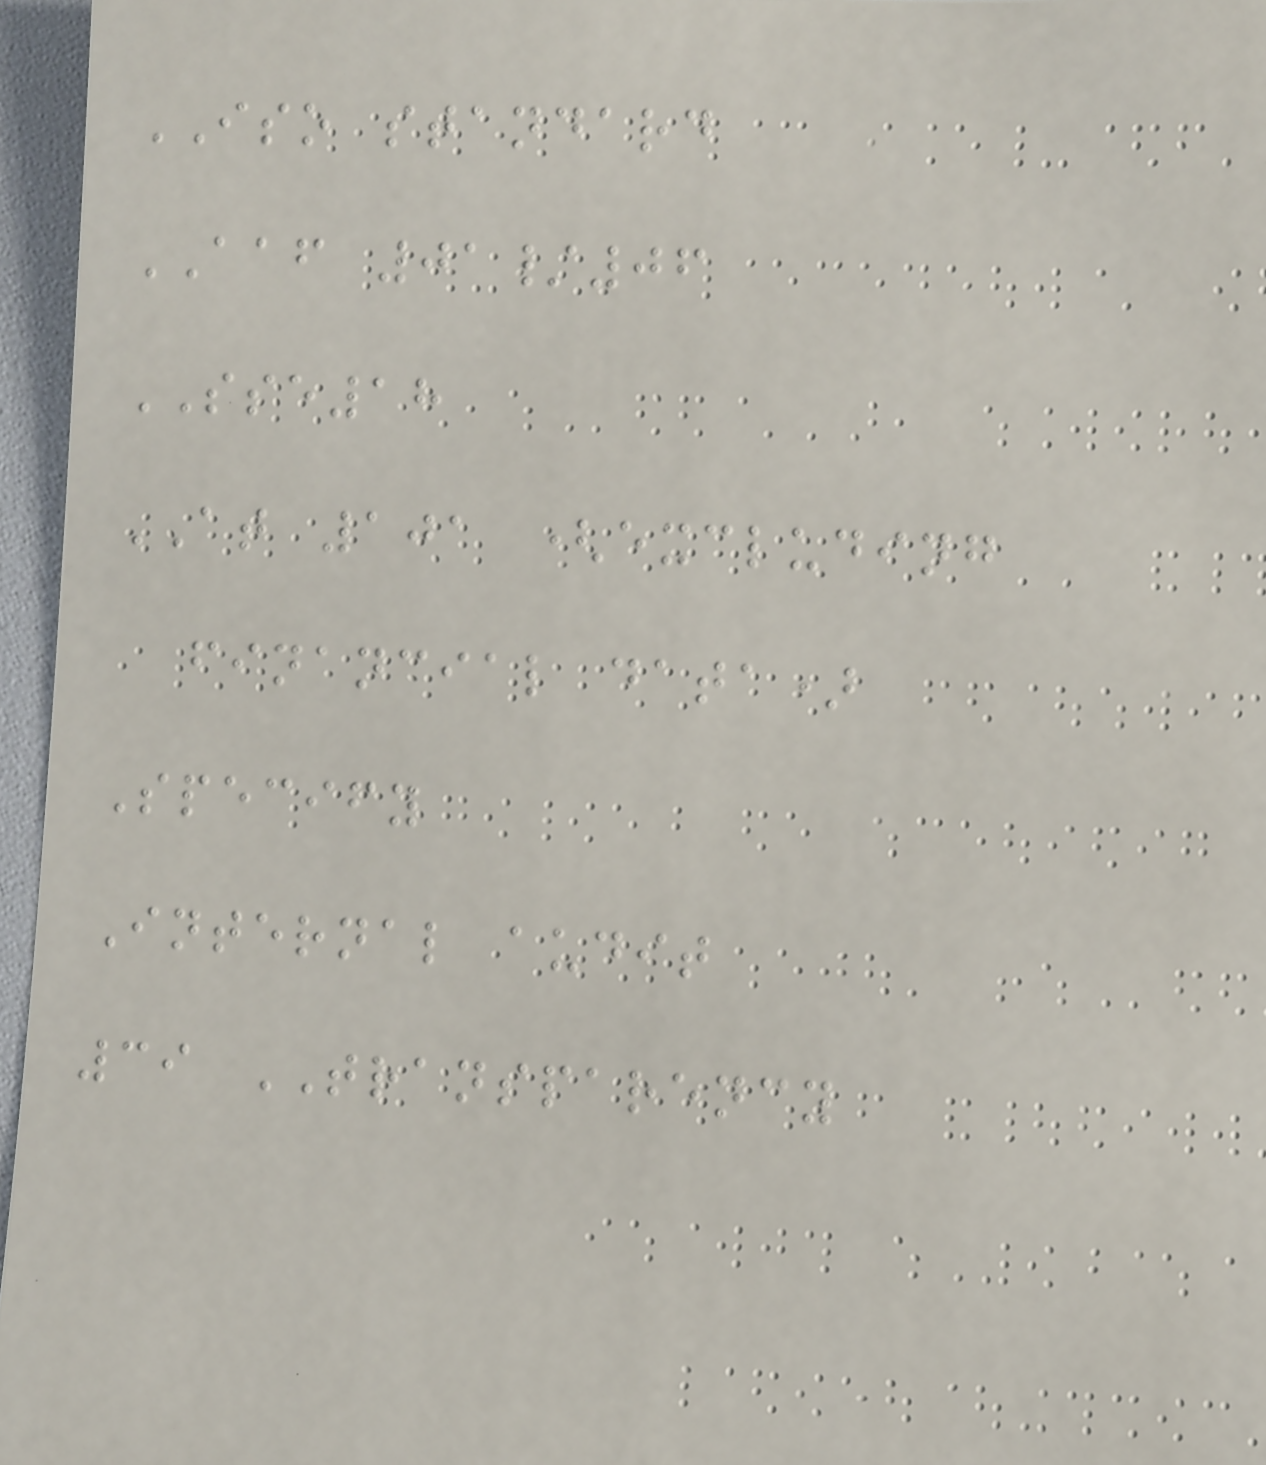ISO standard
AAF 01/06
SSE18
AT 101 (excluding
financial data)
Specify
Internal audit
39 TRANSPARENCY
